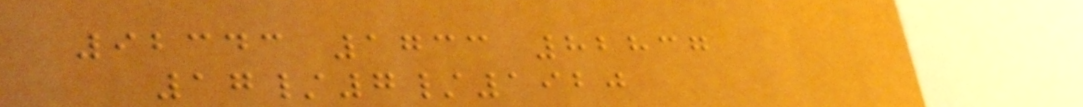92343 1733 82837
17/7/1920
